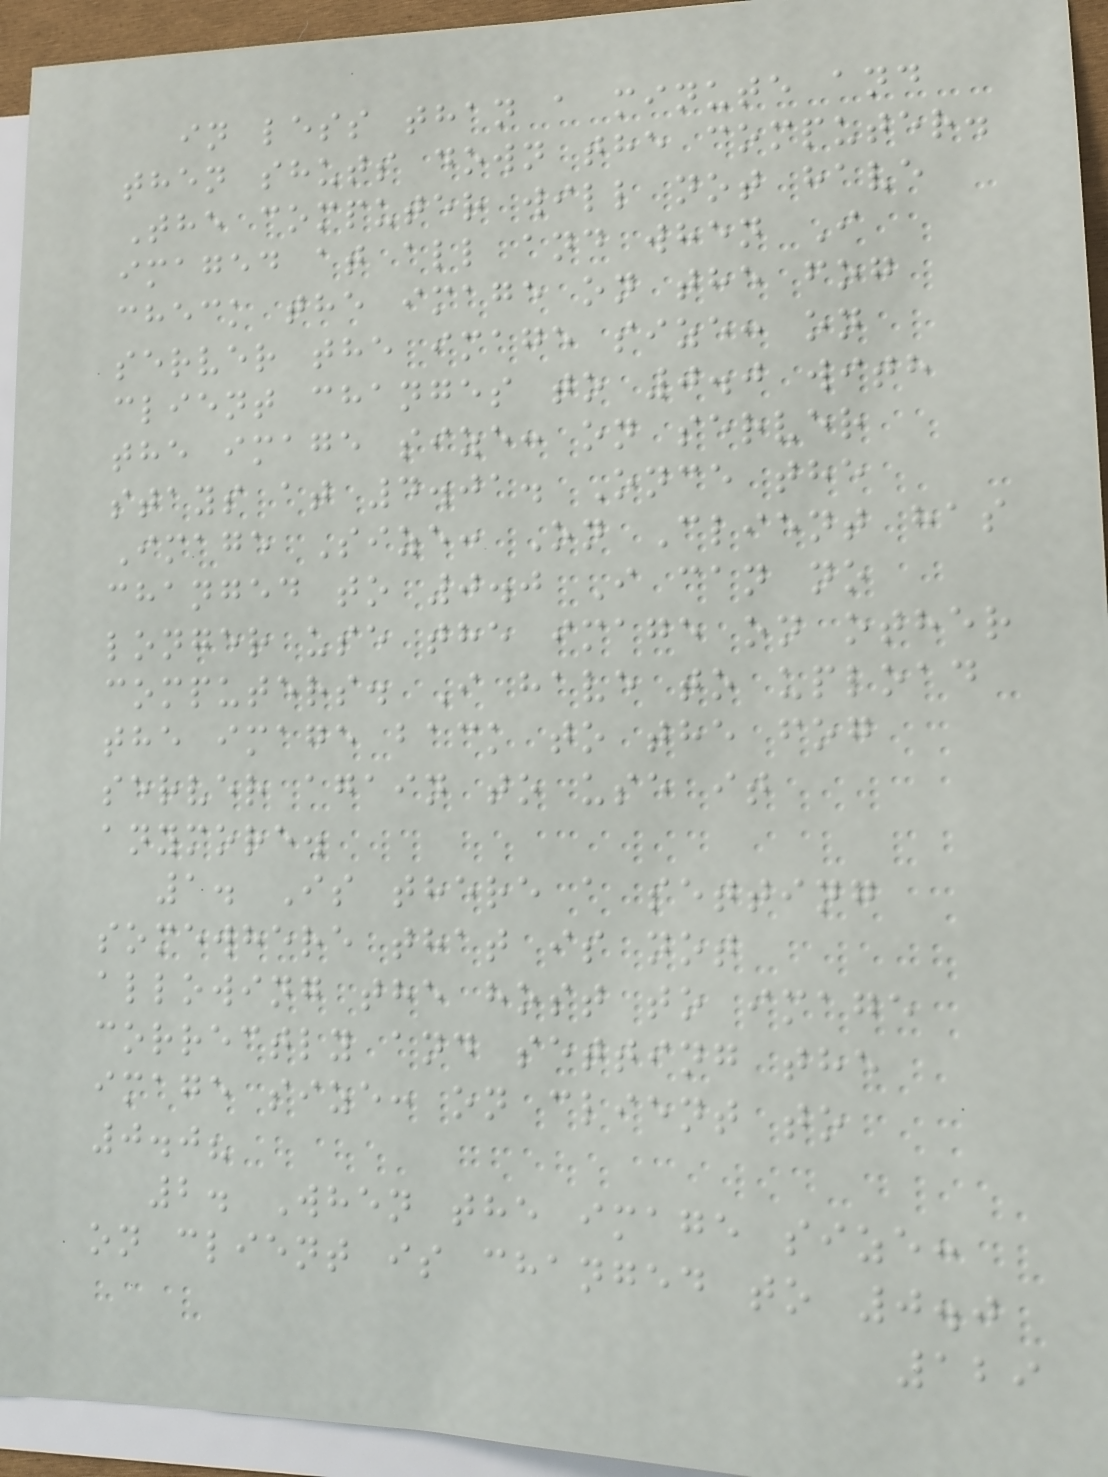in less than a minute and
then shuts down the computer.
The computer will not have
imaged at all and when I
check the image on the fog
server the image size: on
client changes to 0.0 with
the image size: on server
stays at 4.01. Once the
Image Size: On Client has
changed to 0.0 I can no
longer use the image on other
computers. I have to upload
the image back to the fog
server again to use it
anymore.
1. Is there a setting
somewhere that is not
allowing the host to image
correctly and setting the
image size: on client to
0.0?
2. When the image size:
on client is changed to 0.0
129
